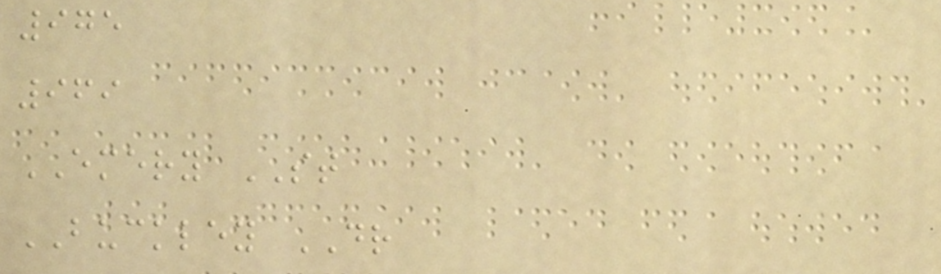975
969
EMERY ST
BUCKLEY DR
